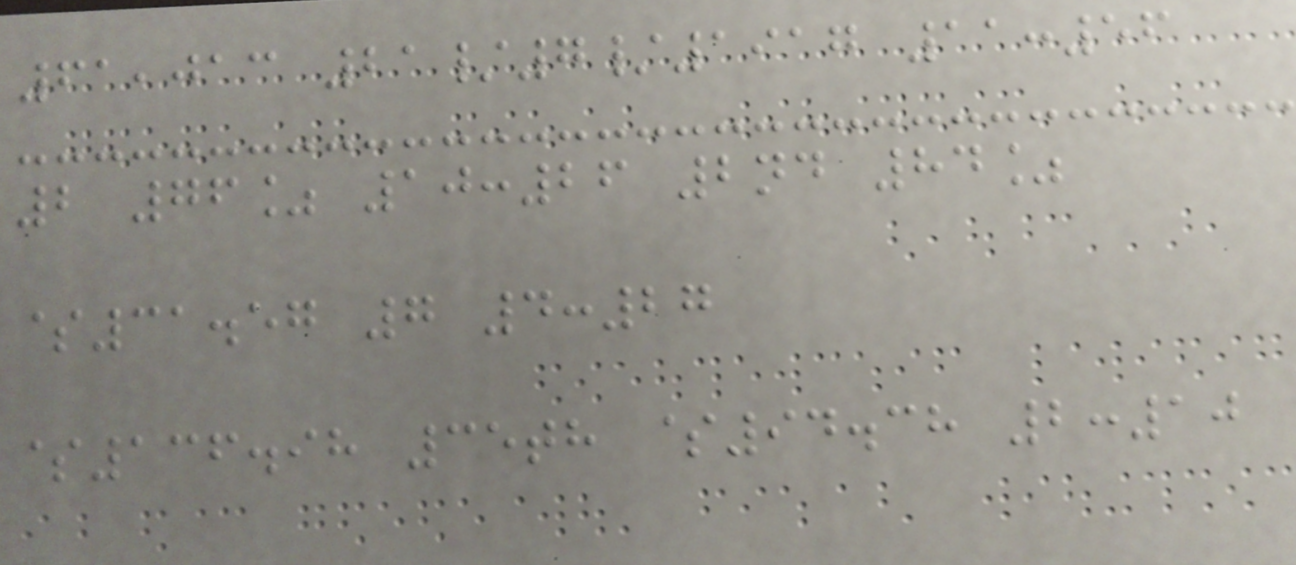61,013 21/7/1917 11:56
2 76% 10:26 2nd 84%
$31.57 7 4:27
$136.98 35th $94.38 2:10
